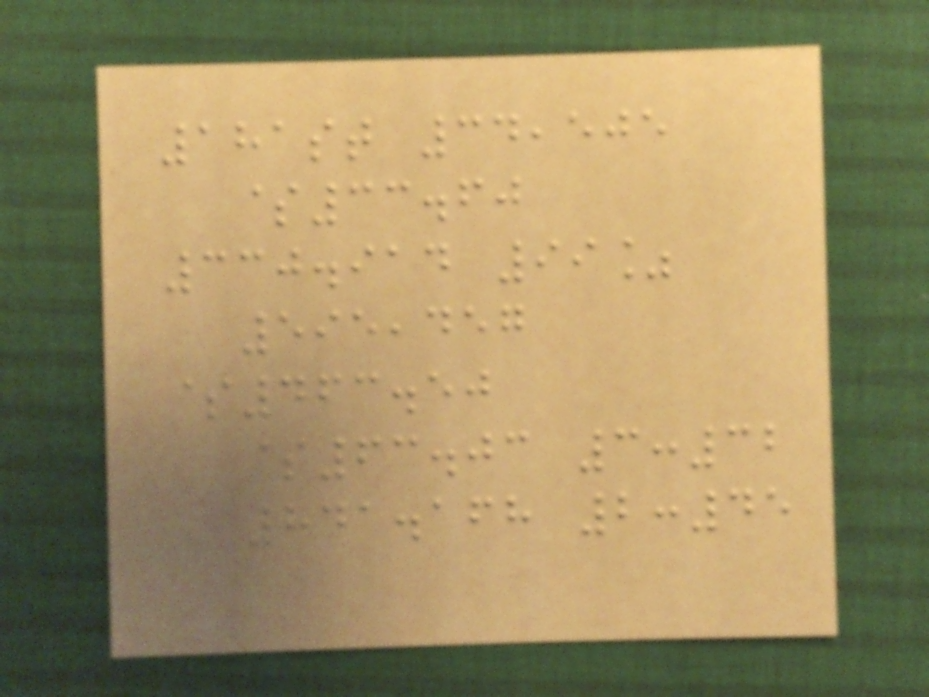181st 34,505
$33.60
330.914 99%
595,457
$463.50
$63.03 3:32
841.168 2:45
